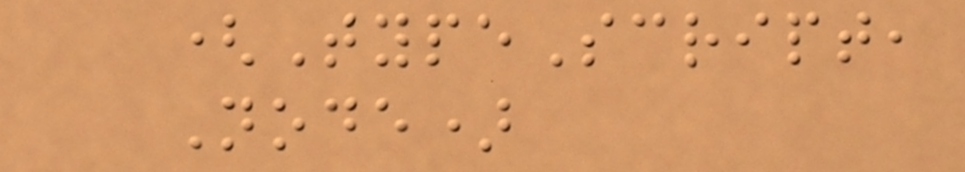(TypeScript,
Node)
